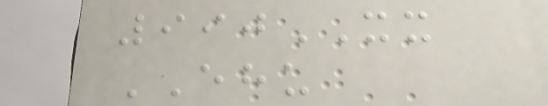990XX
EHU
